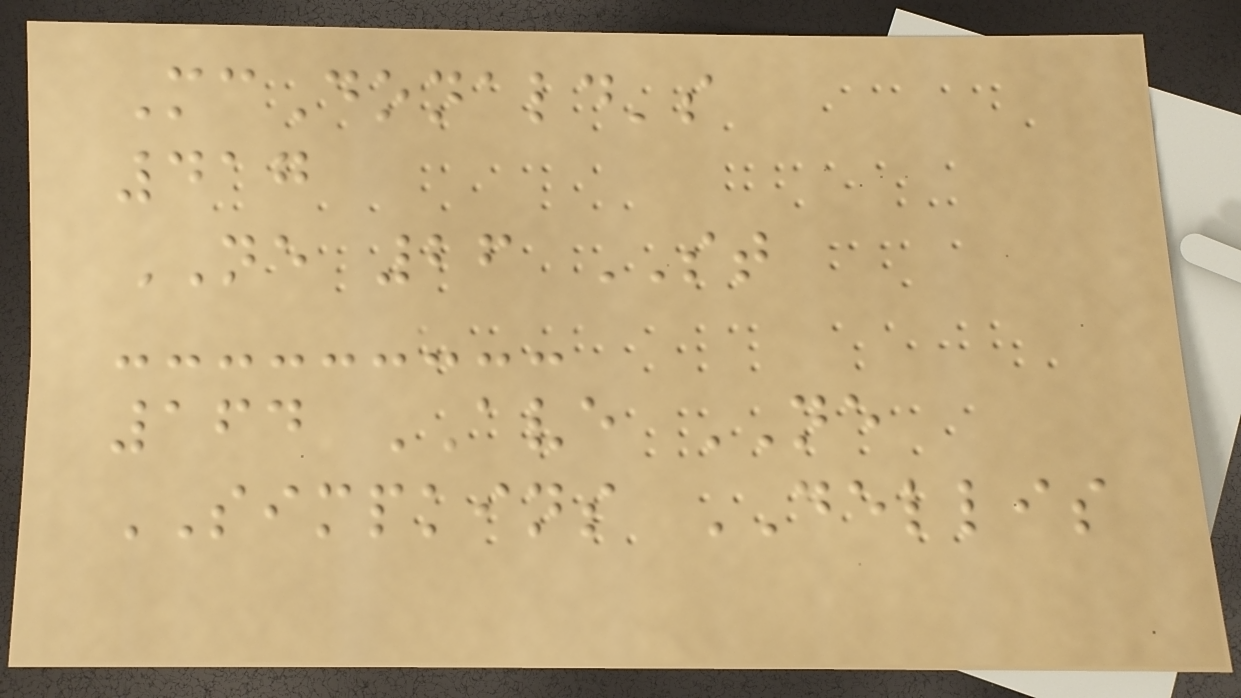McDonald's
417
NE 26 ST
164 AVE NE
SIMPKINS DELLIS
